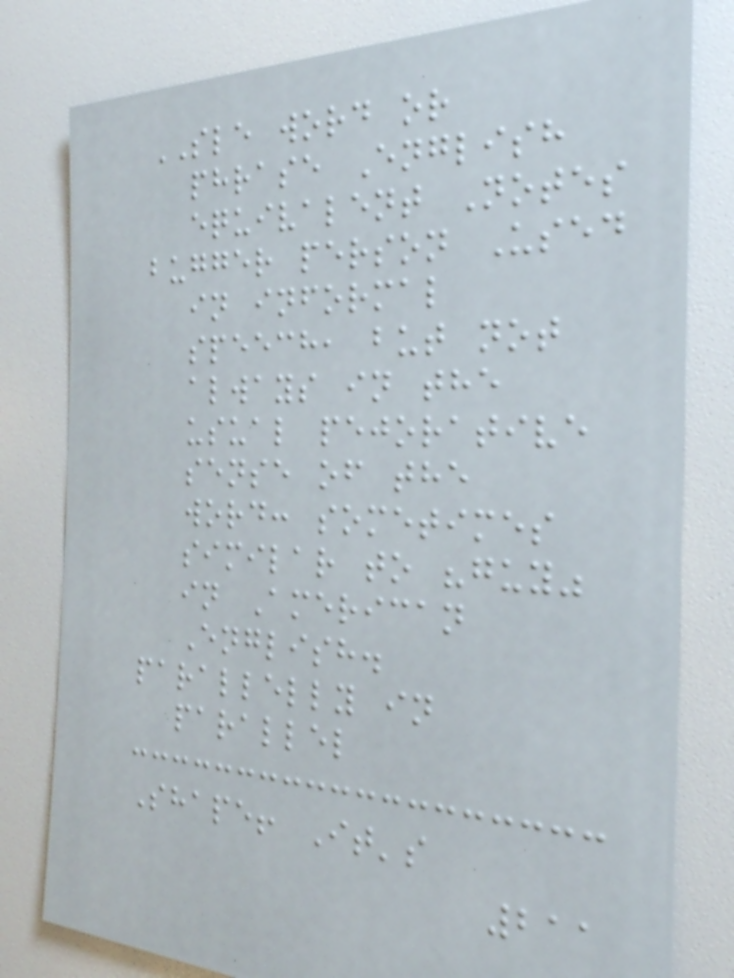SLE word or
phrase English
equivalent Notes
bugger person Used
in informal
speech, but not
always in the
usual pejorative
sense of the
word: sometimes
similar to "guy"
in American
English.
parallelly in
parallel
Shape! It's
211
